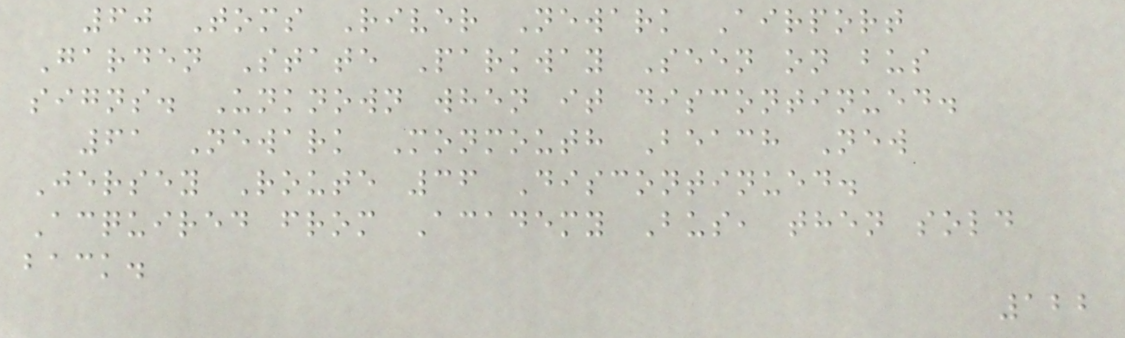60 Toms River Newark Airport
Garden State Parkway Seen on bus
signs. Unknown when it discontinued.
61 Newark Monmouth Beach New
Jersey Route 36 Discontinued.
Acquired from Academy Bus, then sold
back.
122
